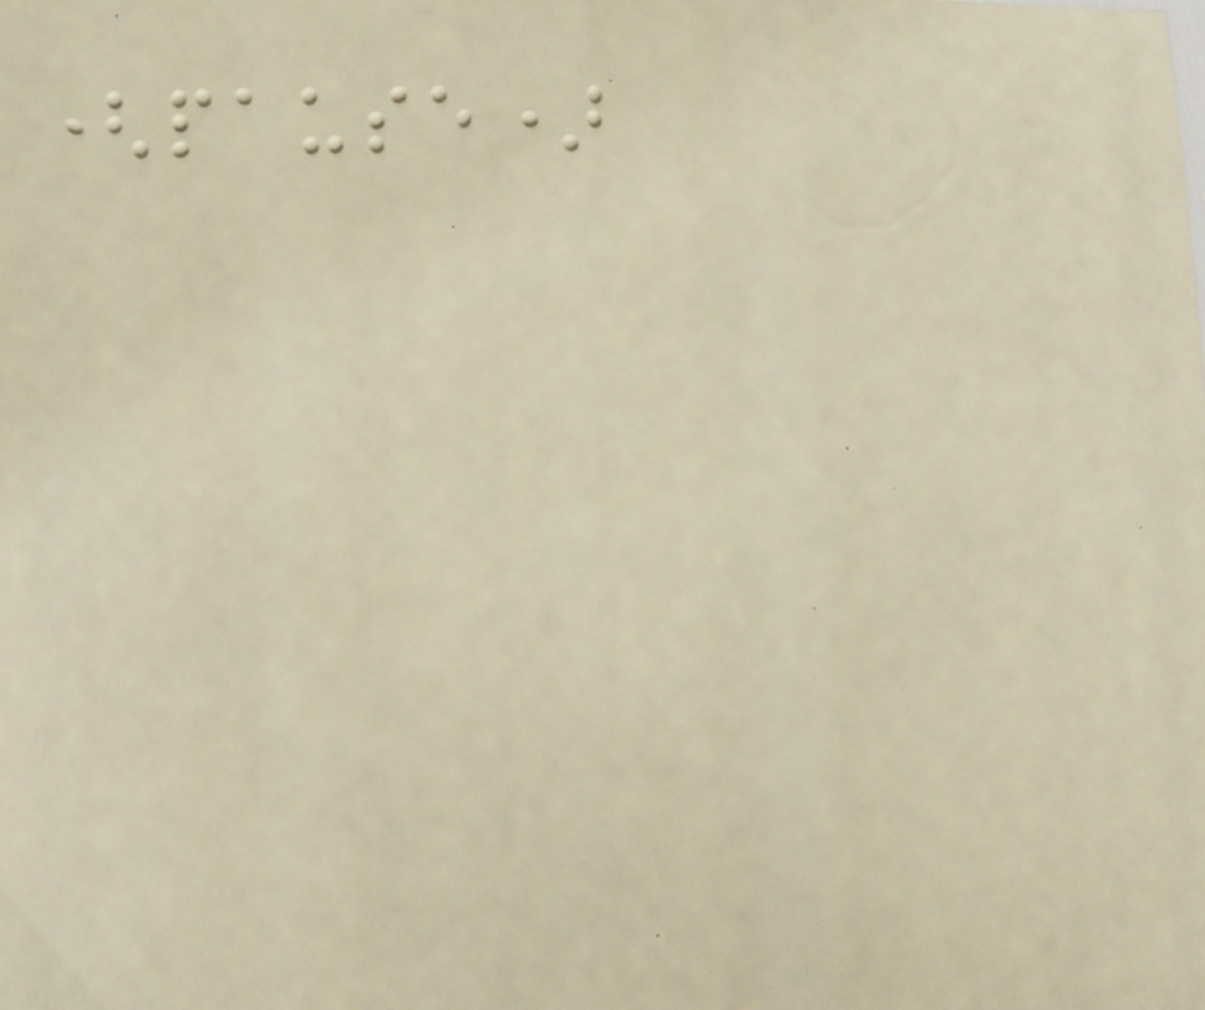(pause)
